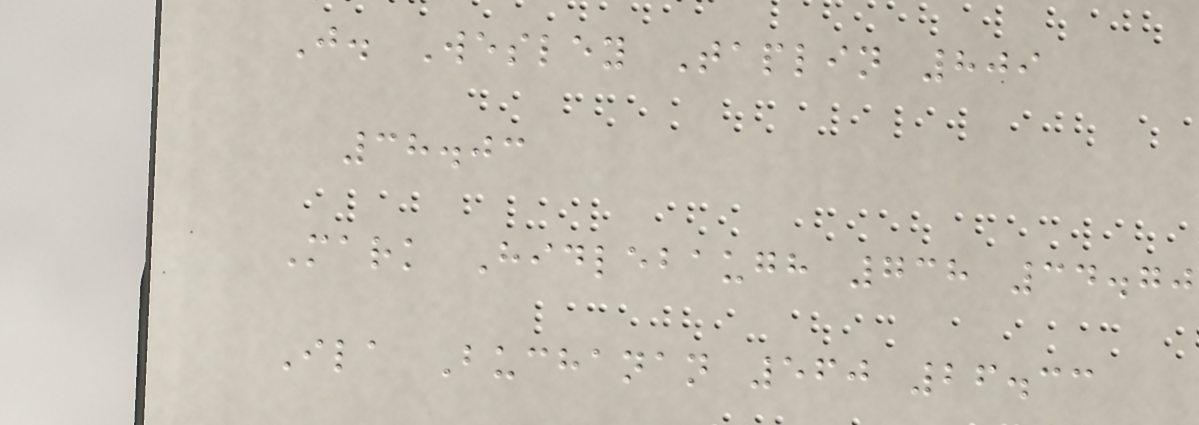J. Wesley Taplin 809
38.03
Mark Hidlebaugh 738 34.70
Ila Buchanan 560 26.33
